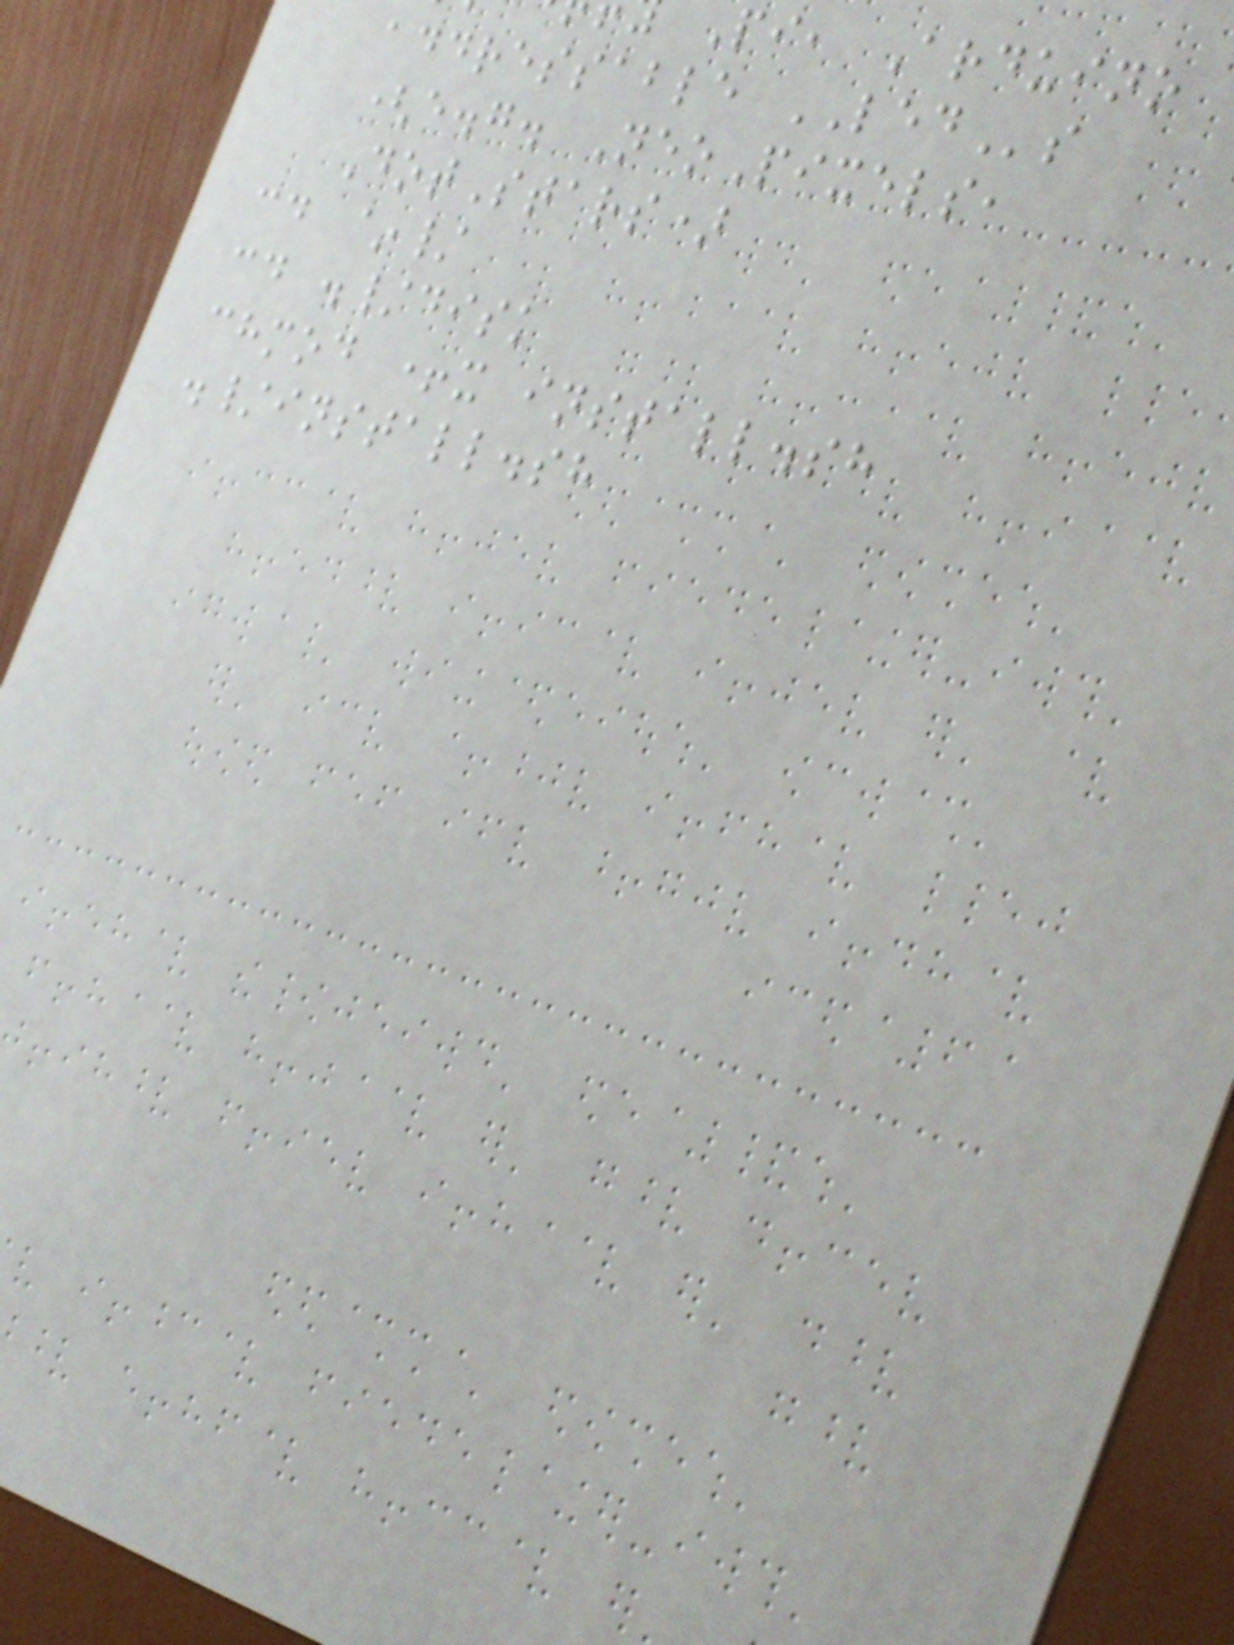Pi, Arduino
addressable LEDs
(e.g. NeoPixels,
DotStars)
cd ~/
cd ./disk
chmod +x install.sh
./install.sh
